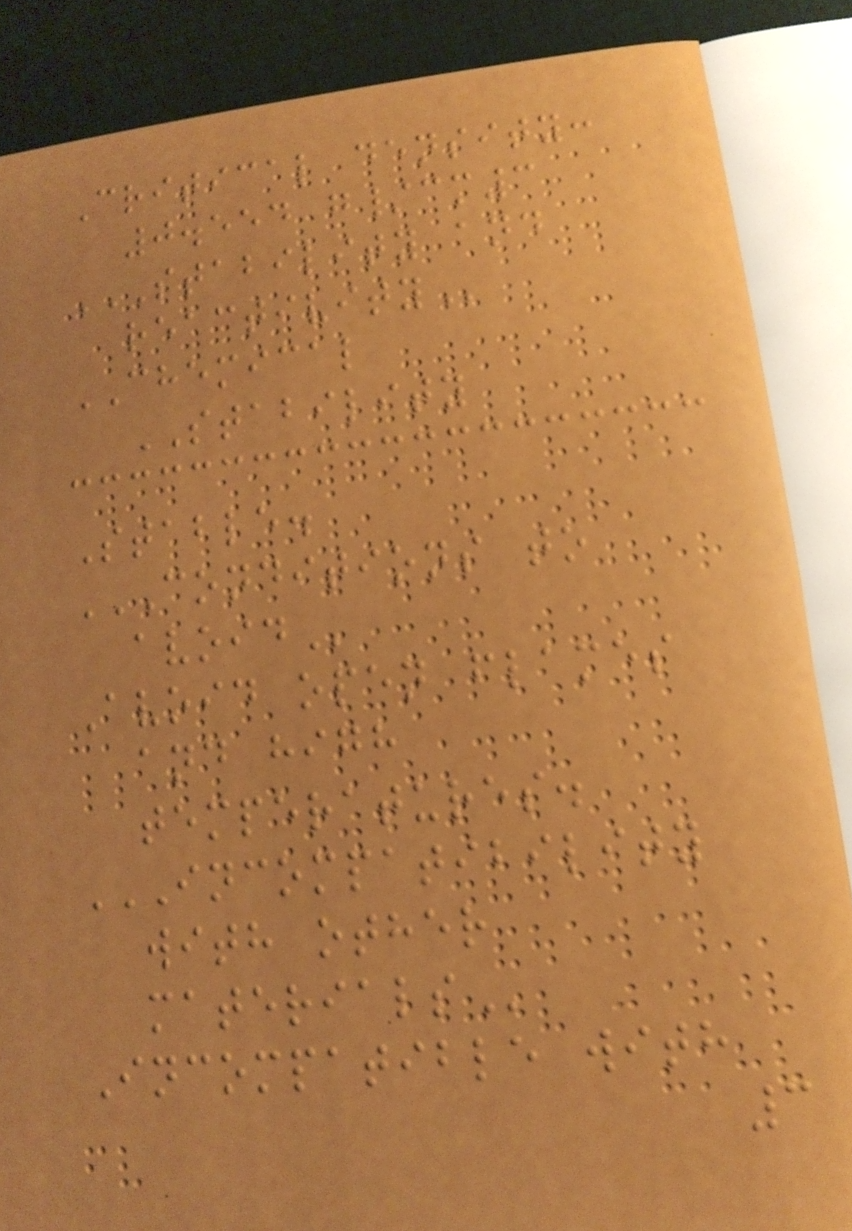Critical density:
0.554 g/cm3
STABILITY AND
REACTIVITY
CHEMICAL
STABILITY
Stable.
CONDITIONS TO
AVOID
Avoid open flames
and high
temperatures.
INCOMPATIBILITY
WITH OTHER
MATERIALS
Incompatible with
3
